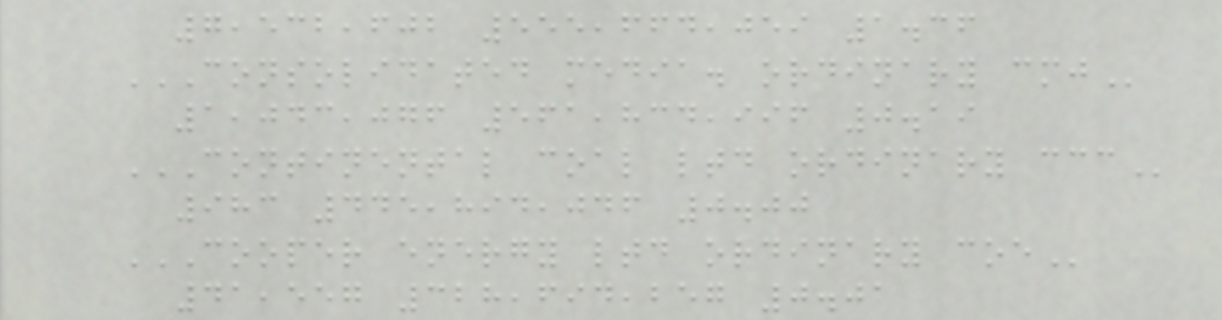7,532,602 555,664,059 1.36
CONSOLIDATED MEDIA. ORDINARY CMJ
1,043,076 561,834,996 0.19
CONTINENTAL COAL LTD ORDINARY CCC
983 445,894,046 0.00
COOPER ENERGY LTD ORDINARY COE
41,557 328,694,257 0.01
